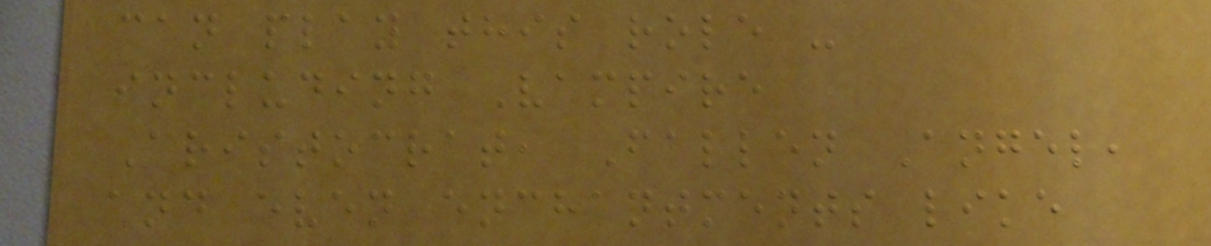can play this role -
including Vampire
Aristocrat, Fallen Angel,
and even enchantments like
